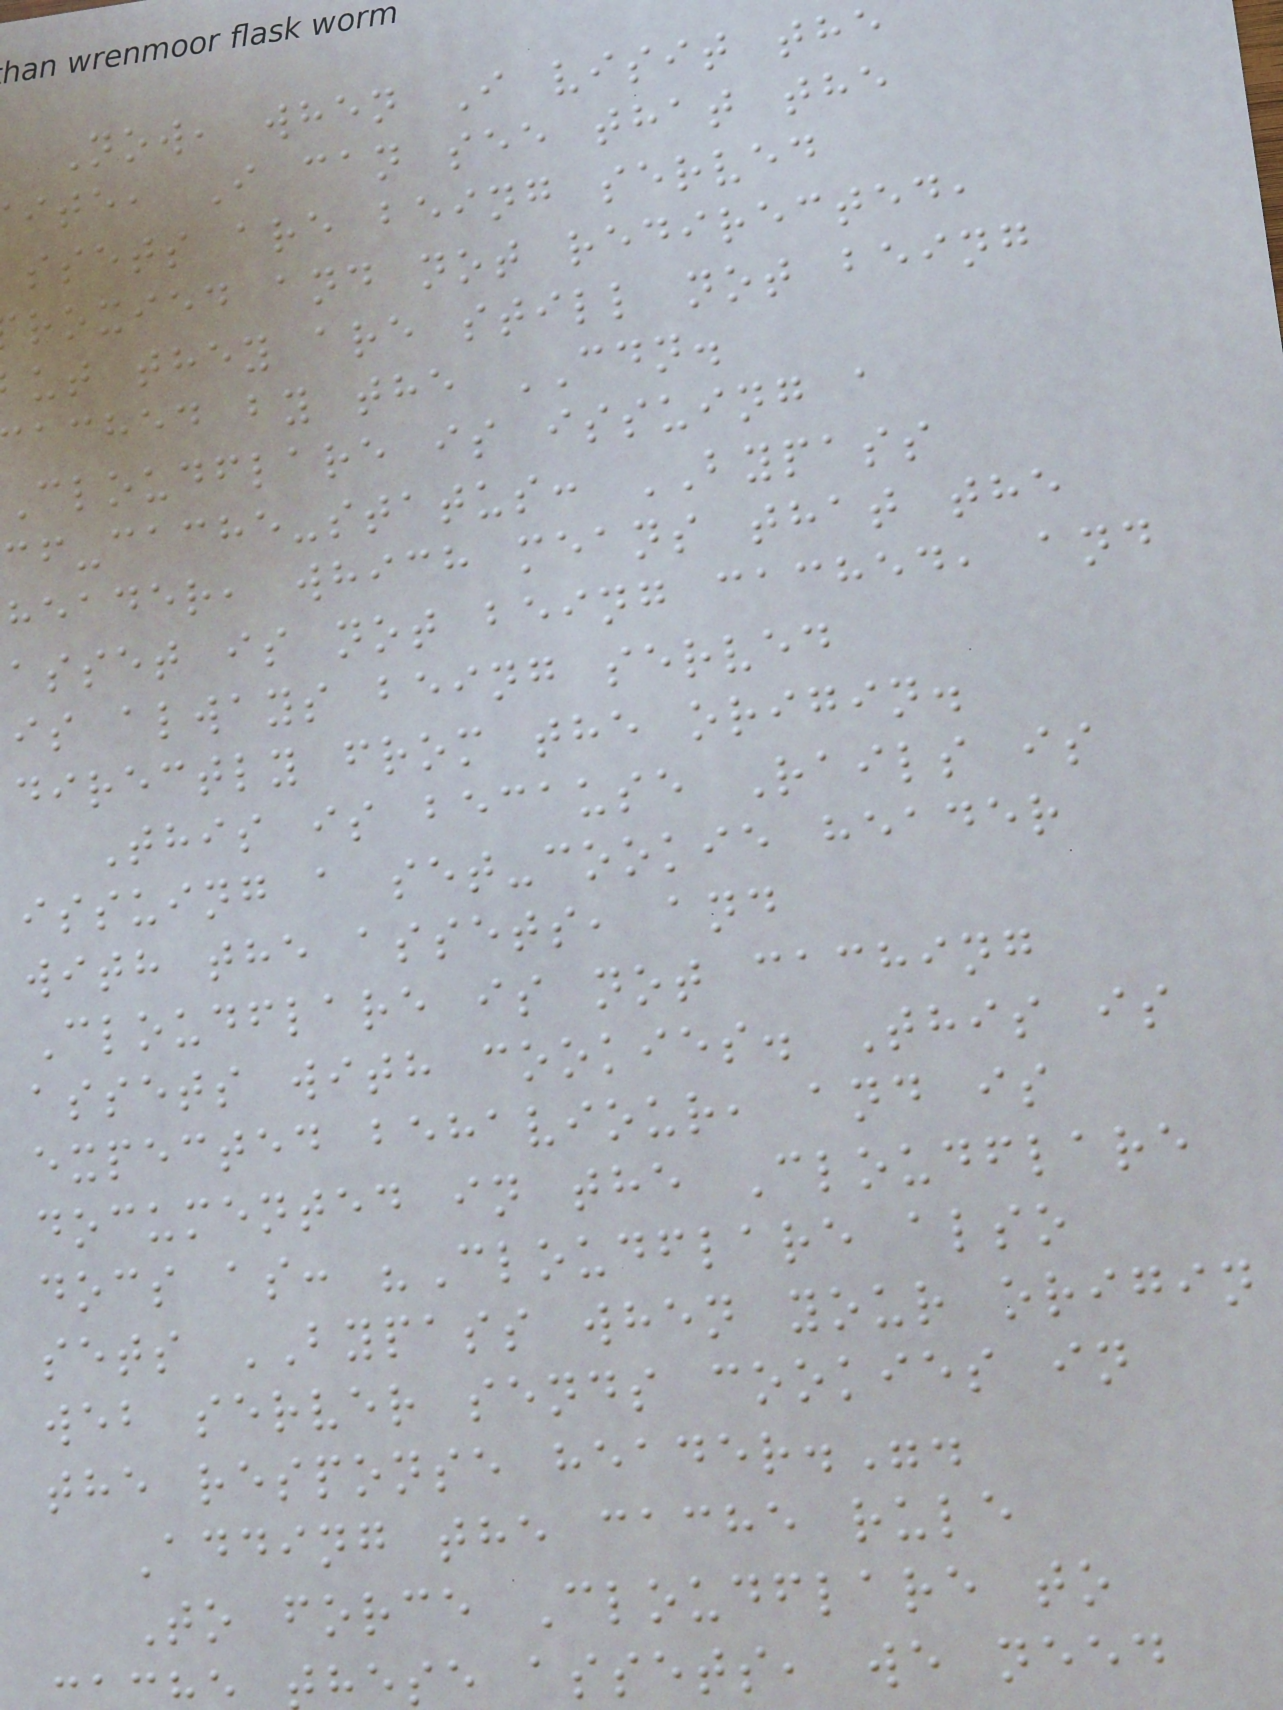Now, when I visit the
ite, I can see that the
ssets are being served
roxied and not redirected,
ut they are still not being
ached by the CDN.
Cloudflare is issuing a
cf-cache-status: BYPASS
header, which means that the
asset is not being cached, and
is always being served
directly from the origin.
This is because Rails is
issuing a set-cookie header
with the assets, and
Cloudflare is not caching
assets with cookies. This is
expected behaviour, and is
documented in the Cloudflare
docs as: "Cloudflare also
sets BYPASS when your origin
web server sends cookies in
the response header.".
Adding the cache rule
To force Cloudflare to
hese assets, we need
